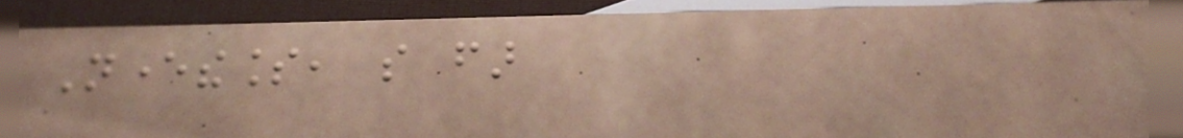Nevertheless, so far
